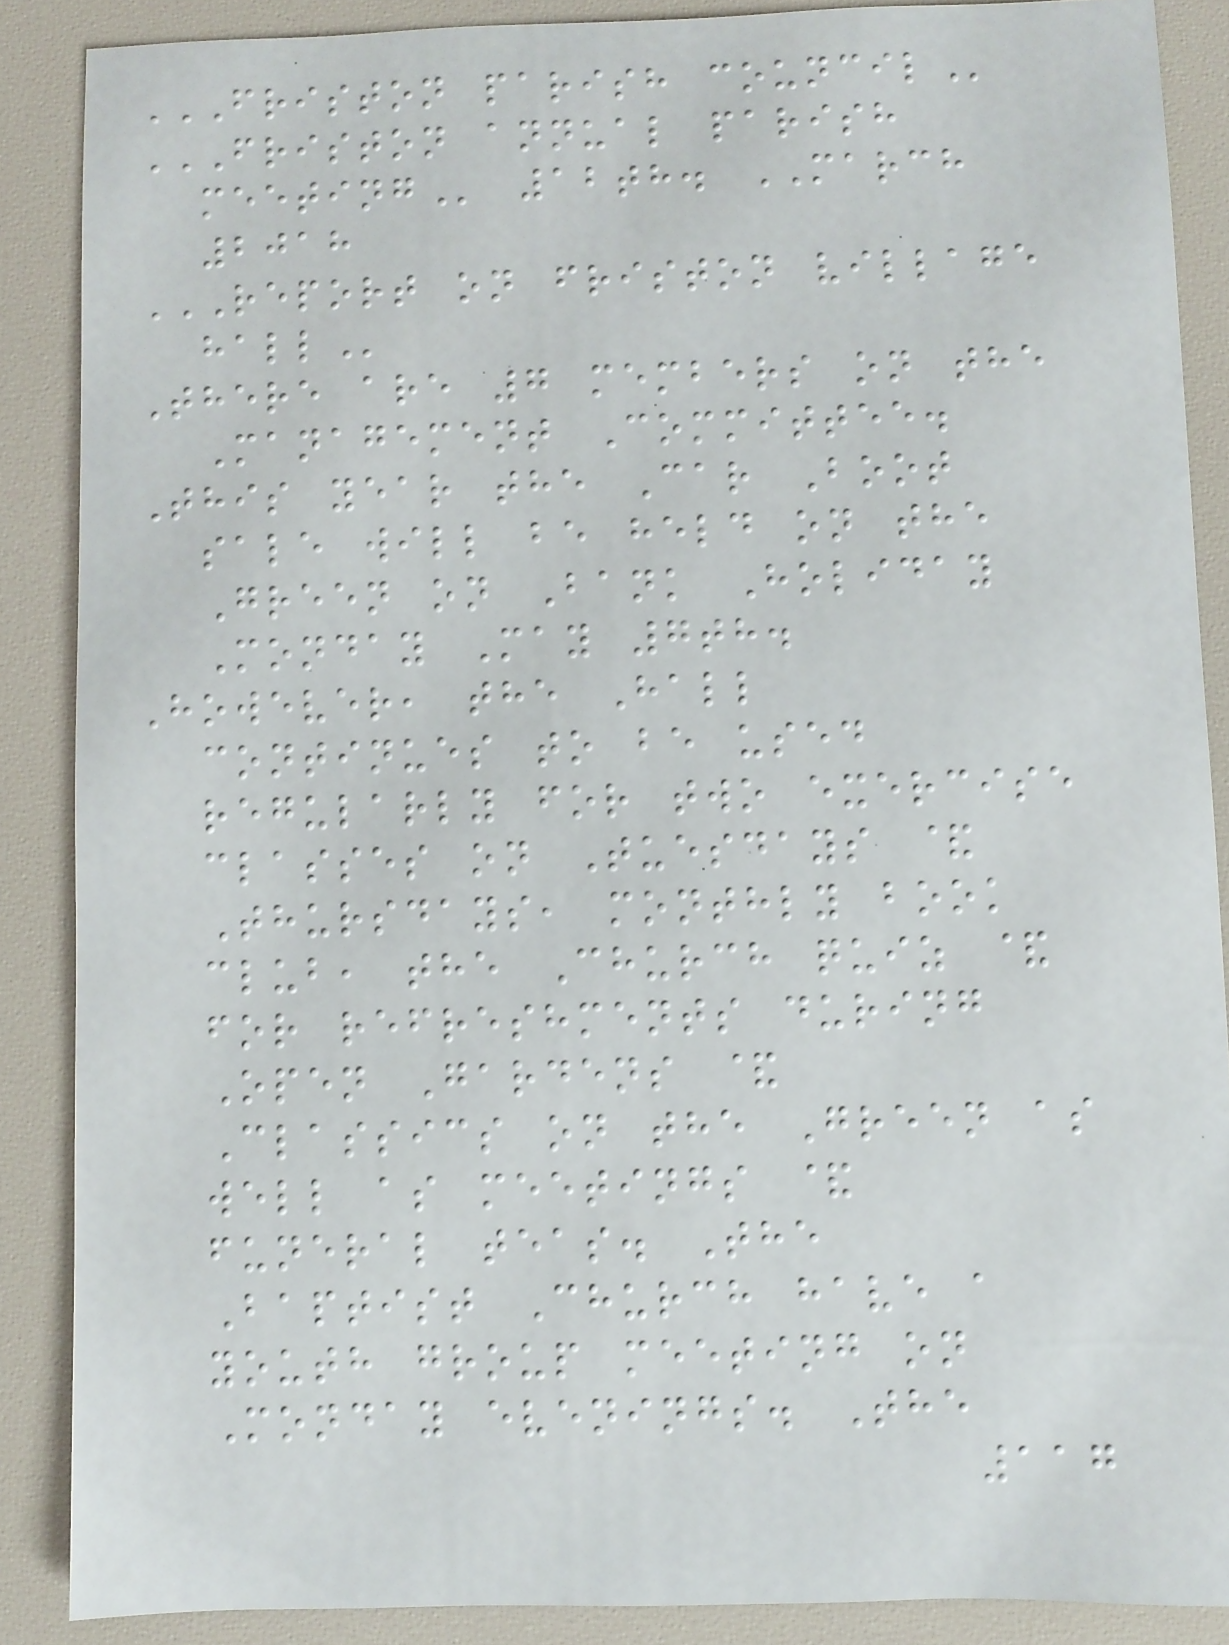FRISTON PARISH COUNCIL
FRISTON ANNUAL PARISH
MEETING 12th. MARCH
2018
REPORT ON FRISTON VILLAGE
HALL
There are 7 members on the
Management Committee.
This year the Car Boot
sale will be held on the
Green on Bank Holiday
Monday May 7th.
However, the Hall
continues to be used
regularly for two exercise
classes on Tuesdays &
Thursdays, monthly book
club, the Church quiz &
for refreshments during
Open Gardens &
Classics on the Green as
well as meetings &
funeral teas. The
Baptist Church have a
youth group meeting on
Monday evenings. The
117
